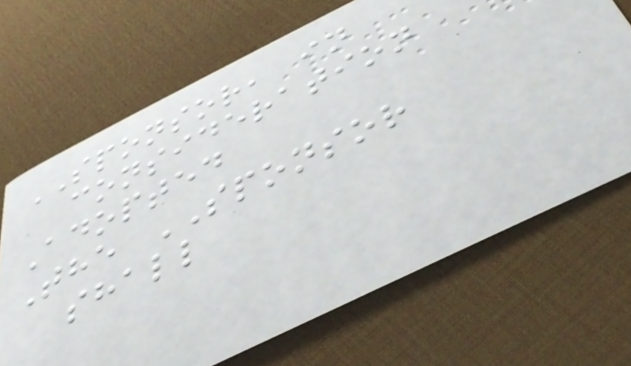SPONSOR, in
consideration
Adopted
The SPONSOR
shall
